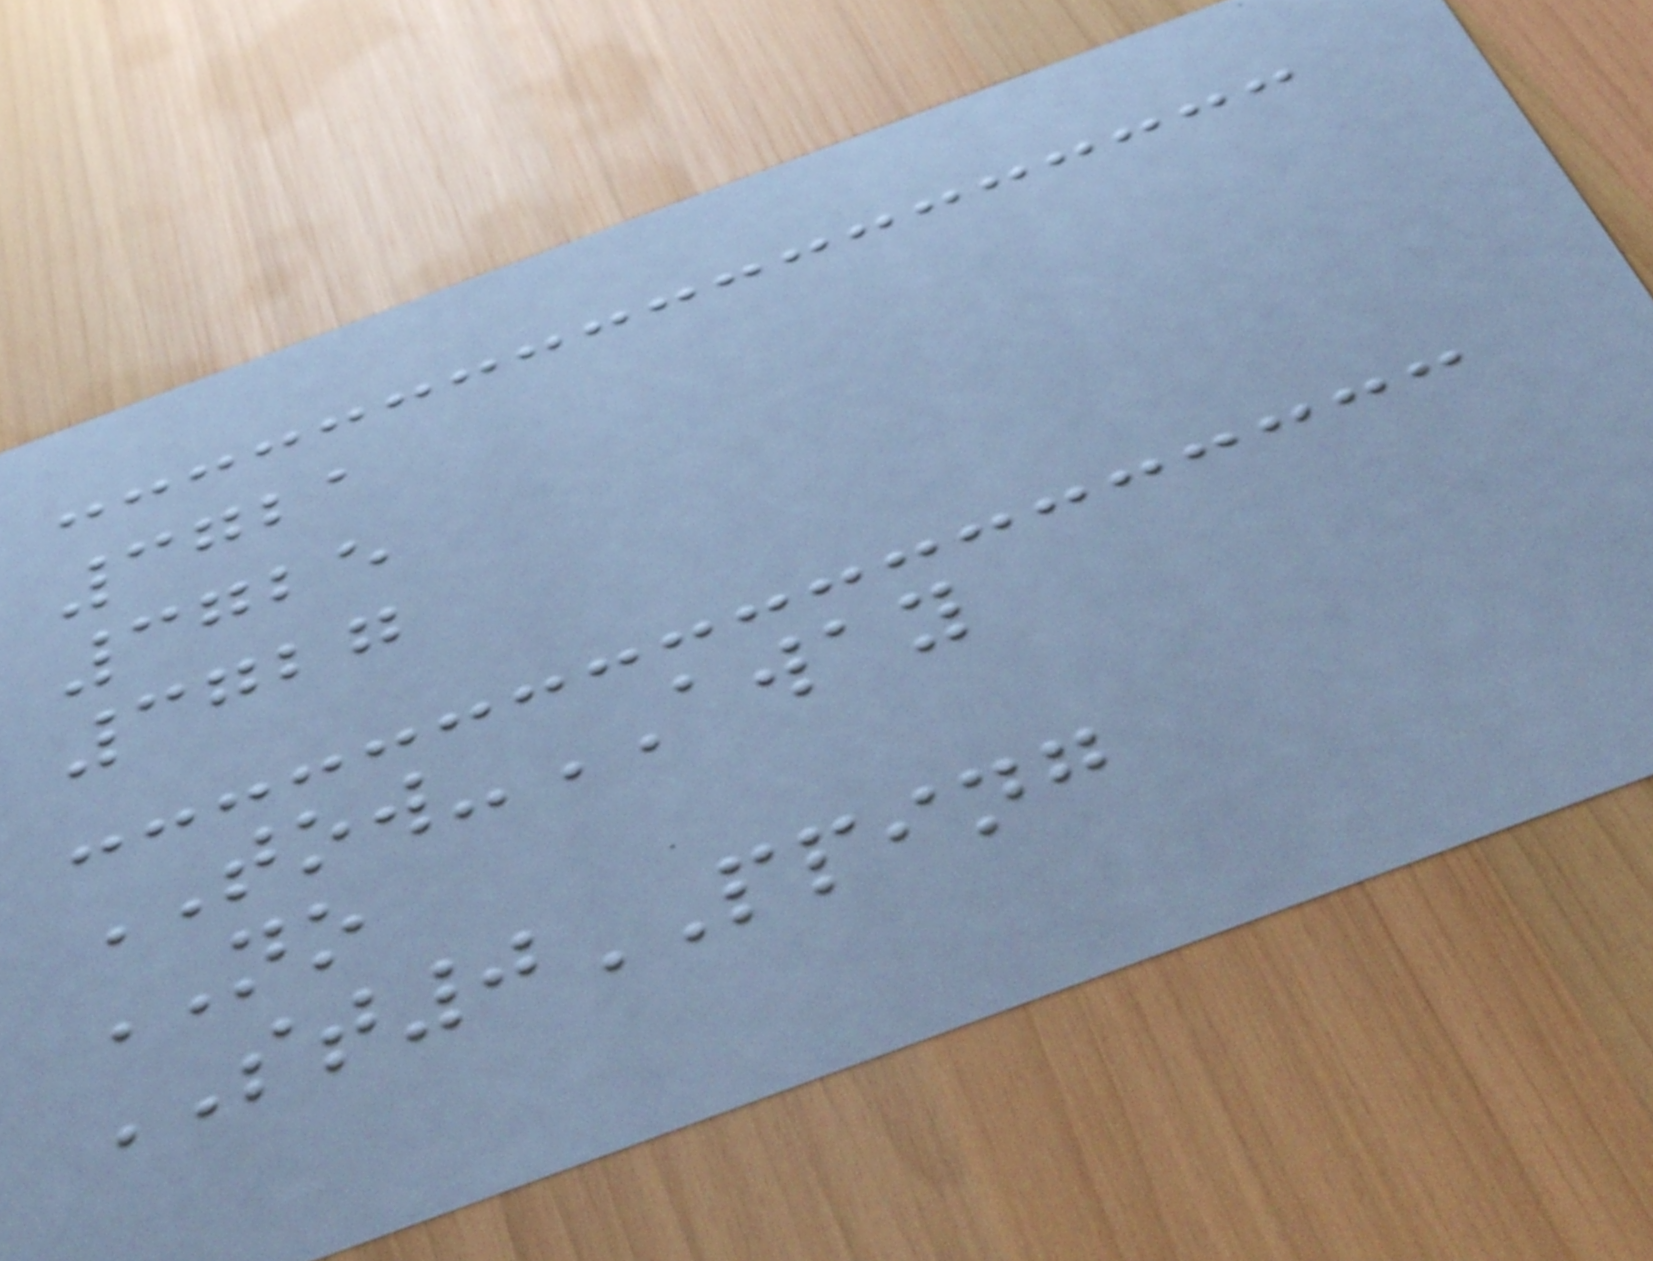3721
3725
3727
TOW-AWAY
NO
ST0PPING
